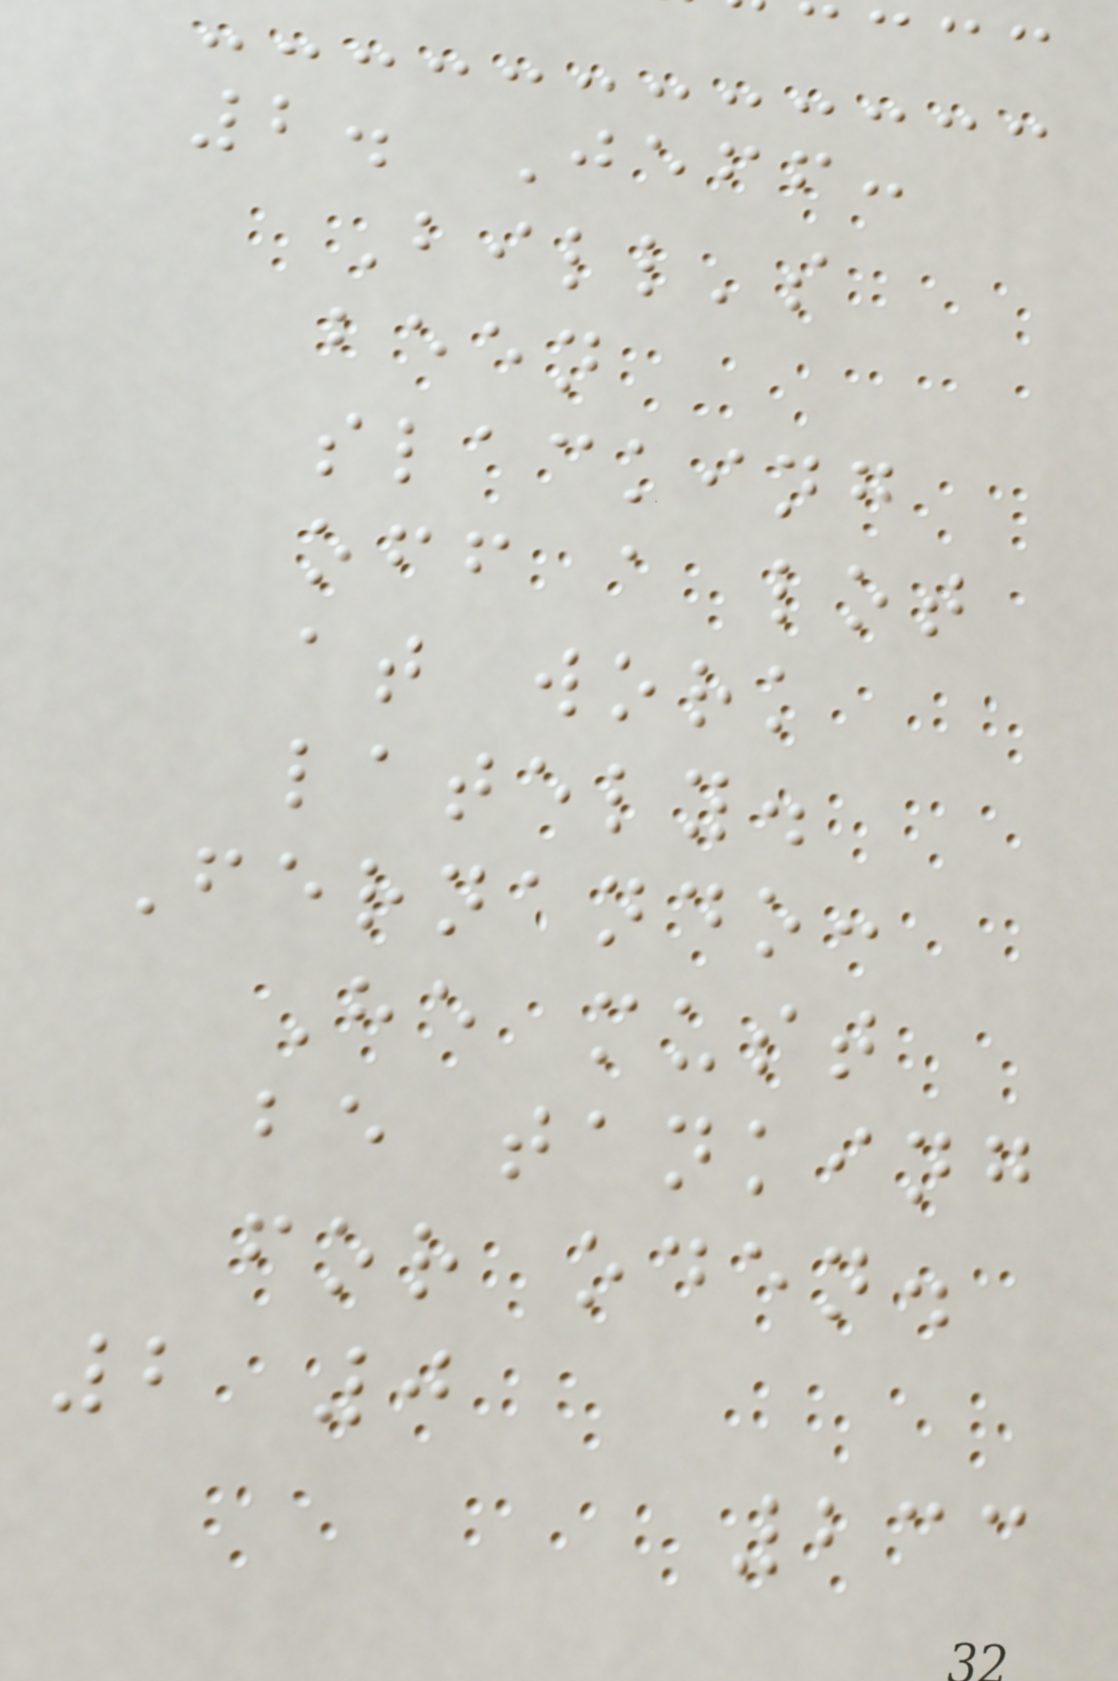2. Jeff:
Bill's
been
slacking
off a lot
at work
lately.
Fernando:
He must
be tanking
for oden.
2 0
233
